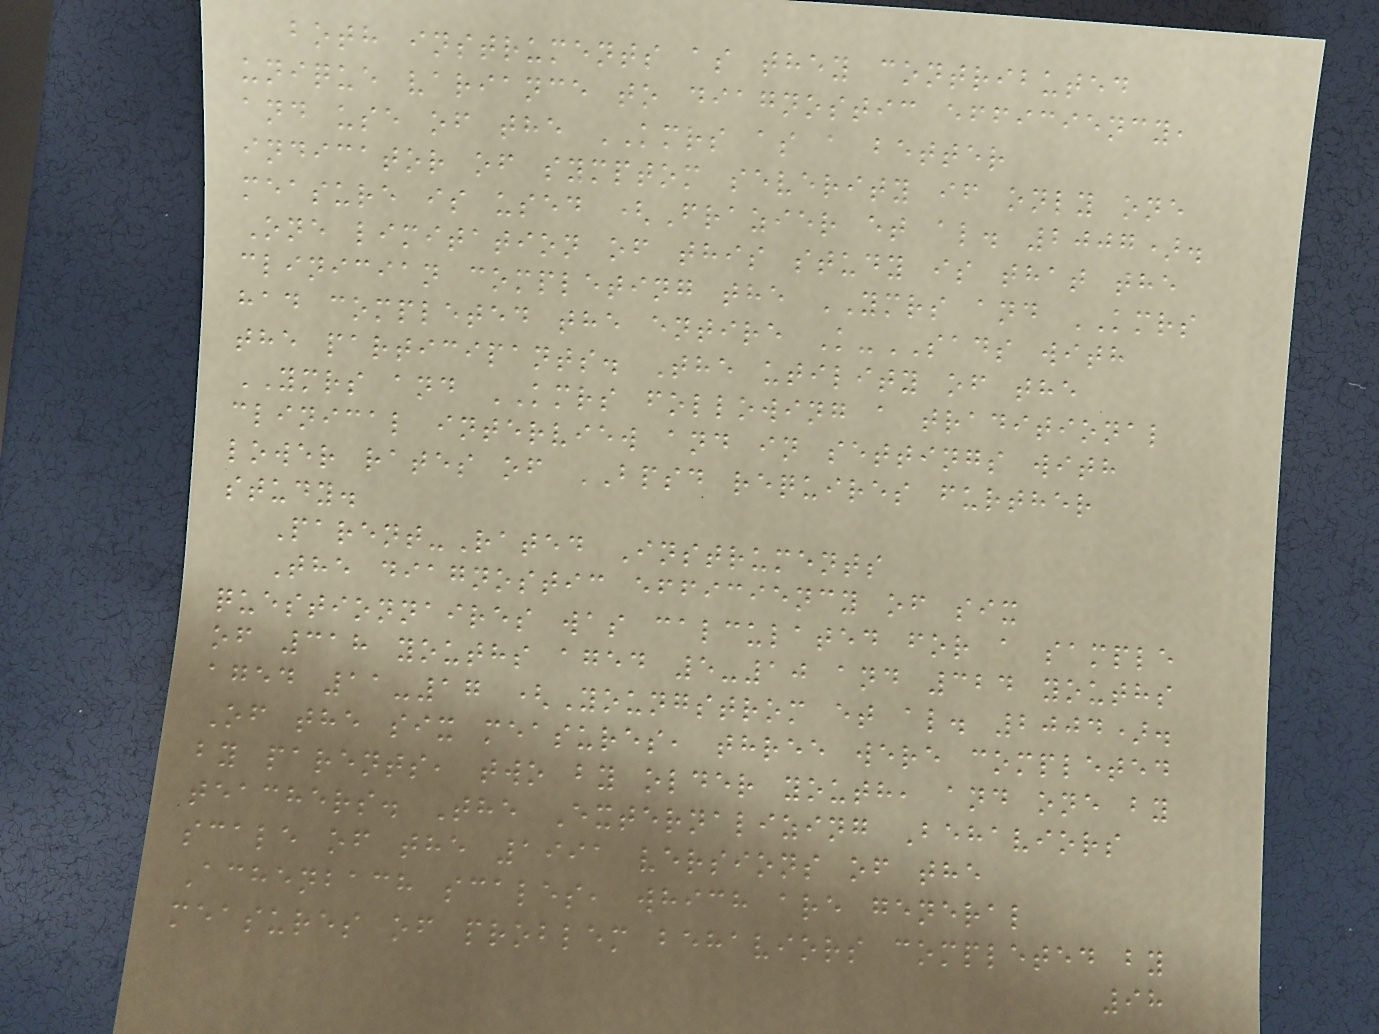both instruments as they contributed
unique variance to diagnostic efficiency,
and use of the KMRS as a better
indicator of symptom severity if only one
measure is used (Frazier et al. 2007).
One limitation of this study is that the
clinician completing the YMRS and KMRS
had completed the entire K-SADS with
the participants. The utility of the
YMRS and KMRS following a traditional
clinical interview and in settings with
lower rates of BPSD requires further
study.
Parent-Rated Instruments
The diagnostic efficiency of six
questionnaires was calculated for a sample
of 318 youths aged 5-10 and 324 youths
aged 11-17 (Youngstrom et al. 2004).
Of the six measures, three were completed
by parents, two by older youth, and one by
teachers. The Externalizing Behaviors
scale of the 1991 versions of the
Achenbach scales, which are general
measures of problem behaviors completed by
98
